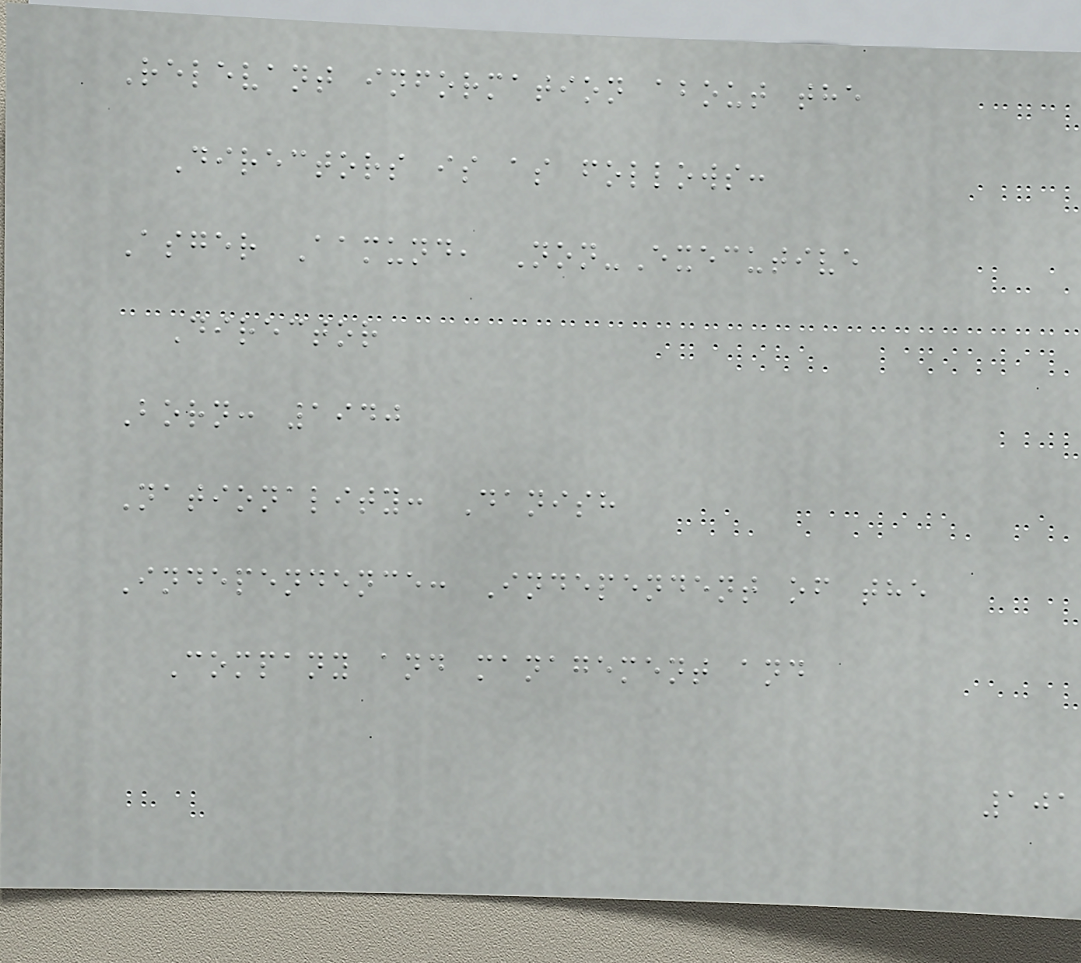Relevant information about the
Directors is as follows:
Asger Aamund, Non-Executive
Director
Born: 1940
Nationality: Danish
Independence: Independent of the
Company and management and
101
